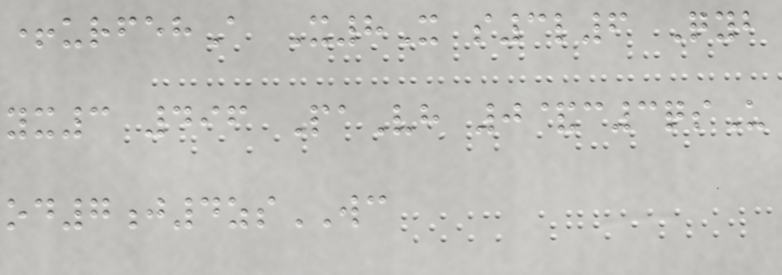+urfehA X8X s3l6 Qyb
yx3 496 PaVh 0&c3qsU
od7j4zsWC
